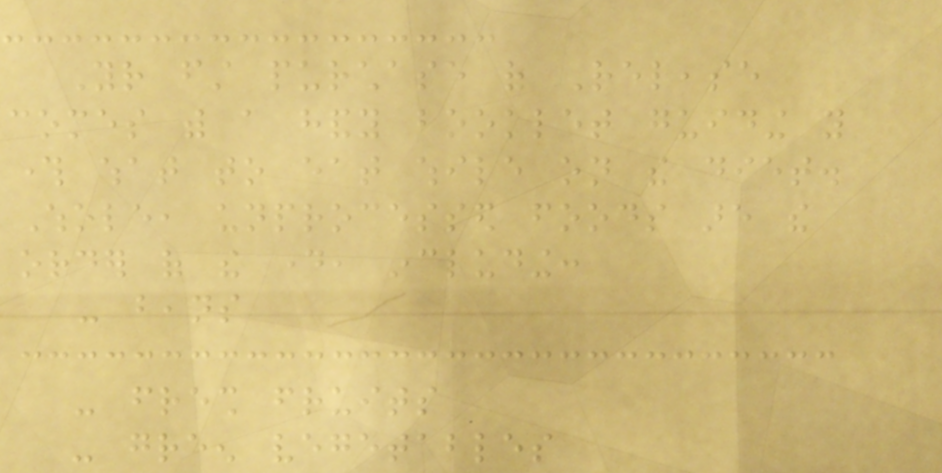Your first purchase of Release
comes with a handy booklet guiding you
through what to eat while on the diet.
Whole, unprocessed foods are the
order of the day, including:
- beans
- fresh fruits
- green vegetables
